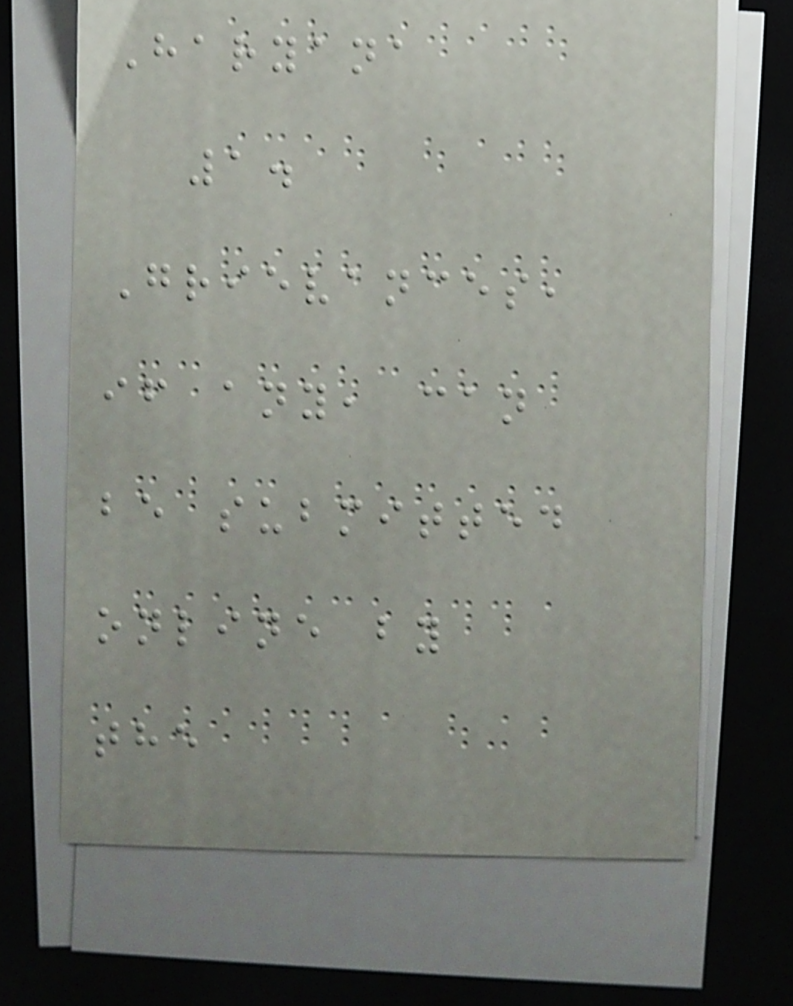Haryana
1.
Grievances,
if any, can
be submitted
online by
the
